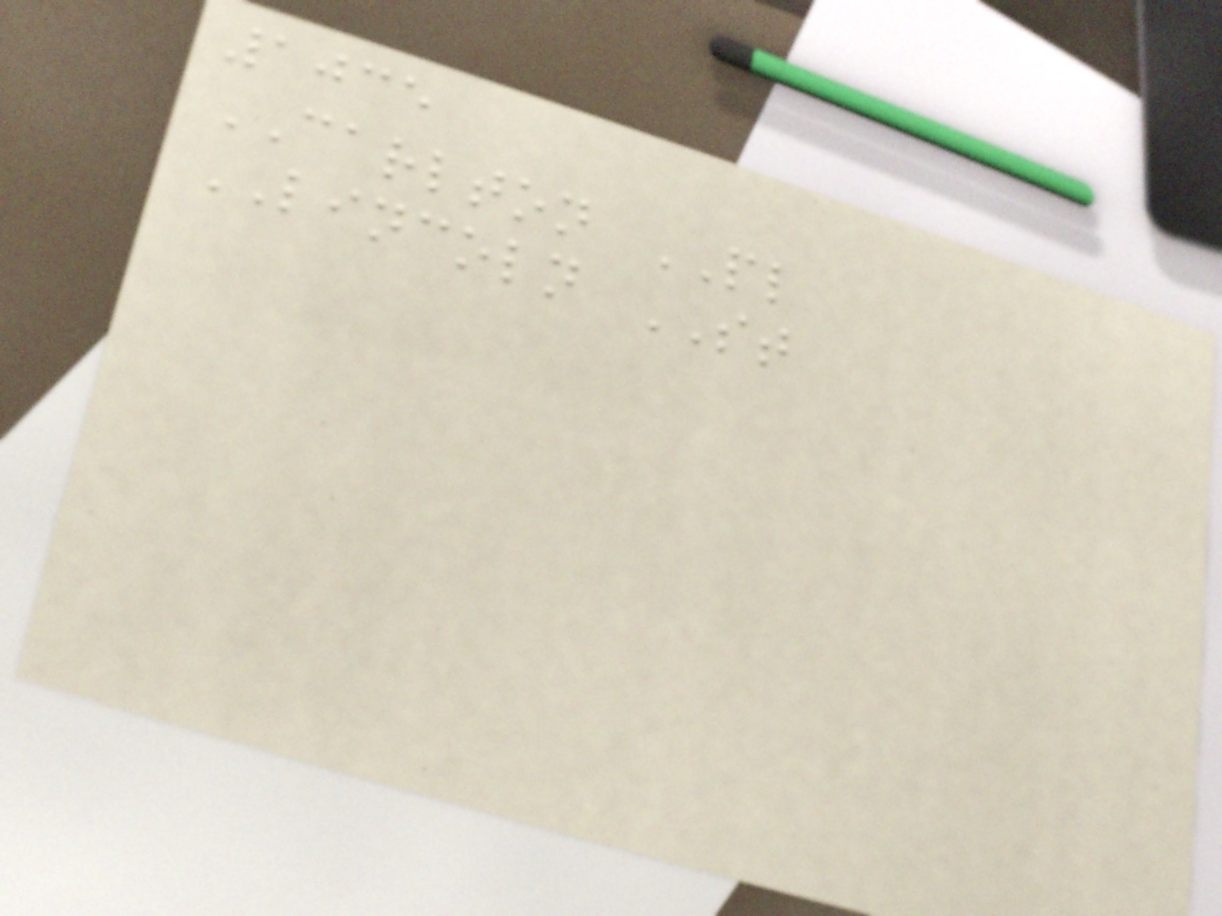1035
CARLTON PL
LINCOLN ST
